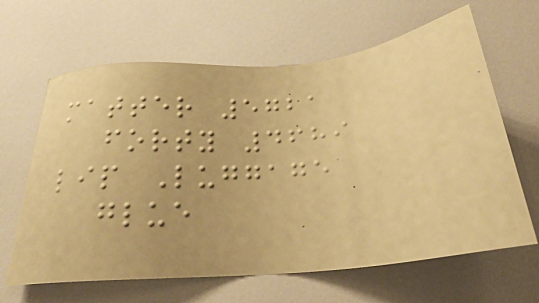matter 5721
forty 4689
lip Luggage
glue
